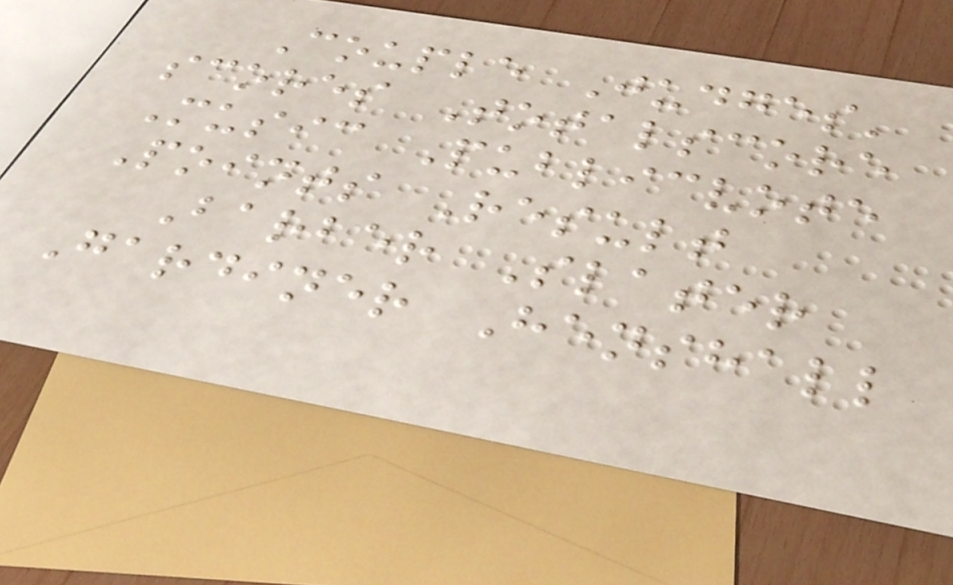Couple Judges'
scores Totalscore
Music Publicvote
Points Result
Barber Slater
Gardiner Henshall
